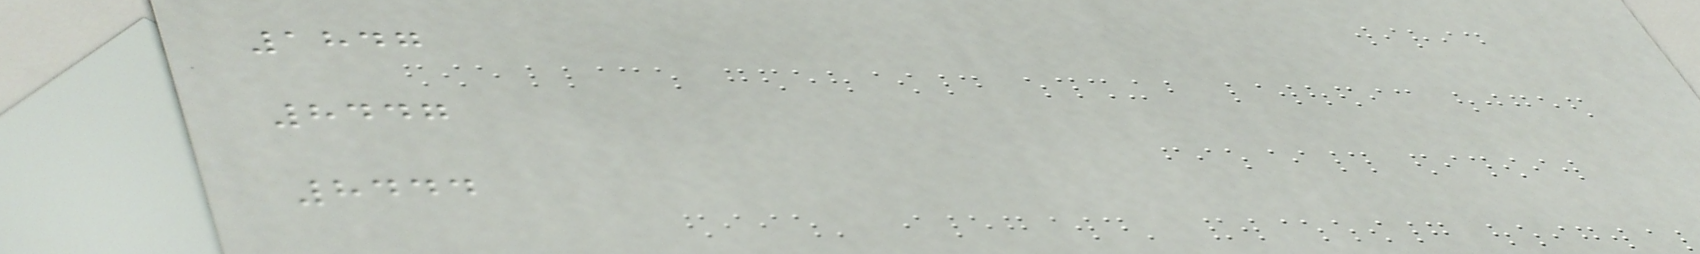1847
8447
8444
